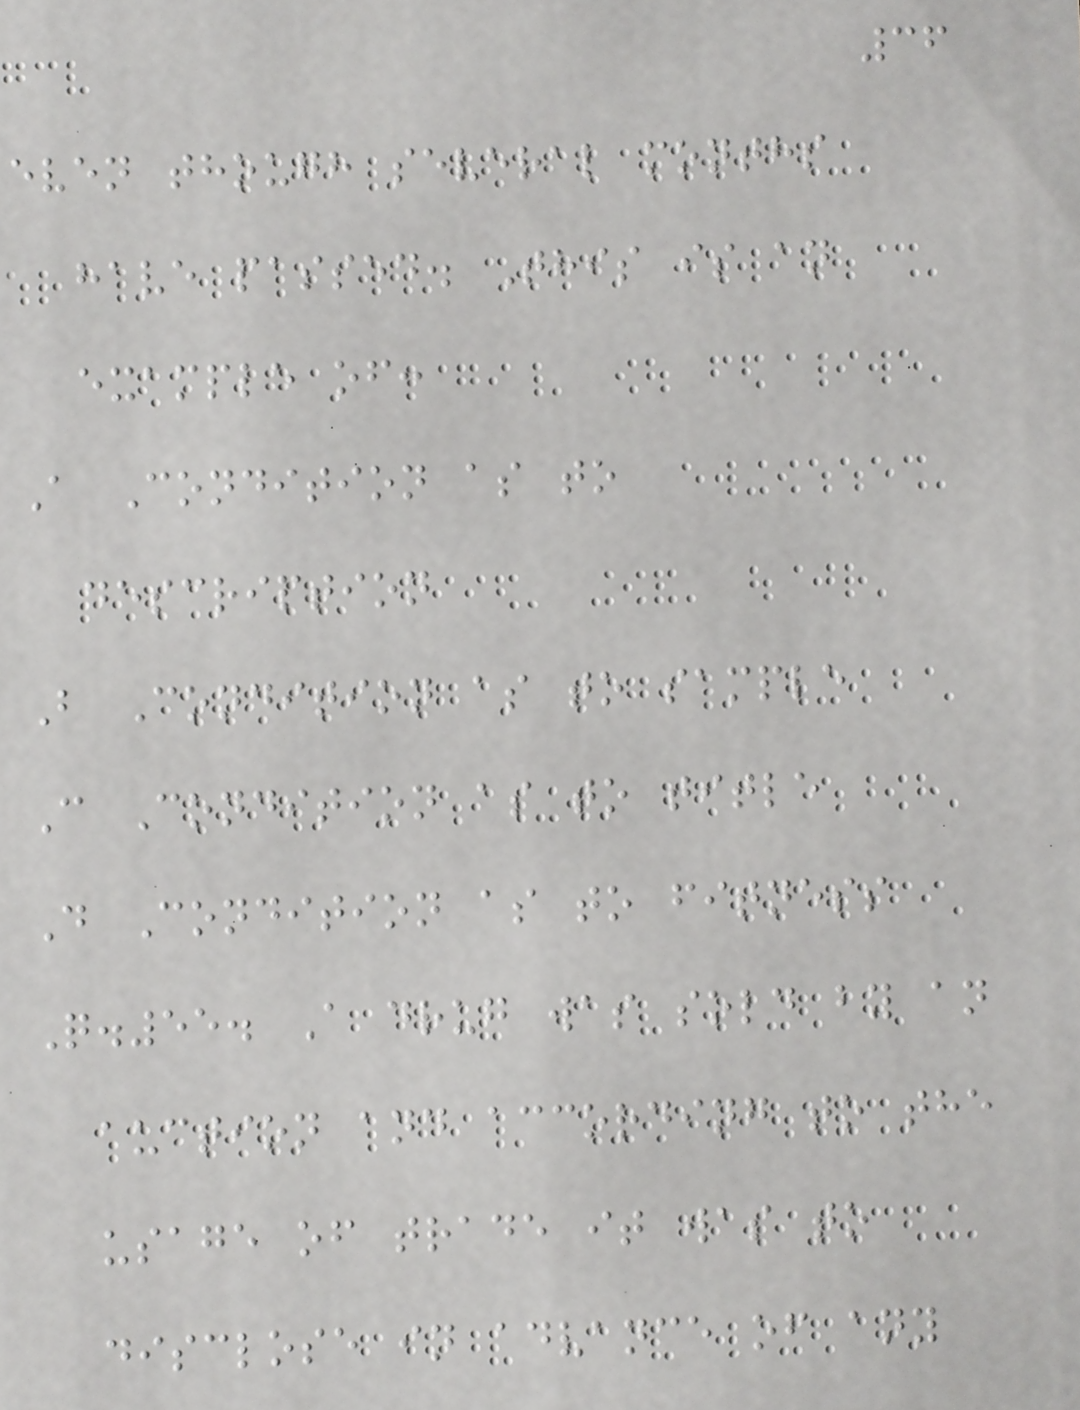36
even though several months
have passed. This is an
example of:
A Condition as to
description
B Condition as to sample
C Condition as to title
D Condition as to fitness
Q.55. A drug was sold by an
auction and according to the
usage of trade it was to
disclose in advance of any
